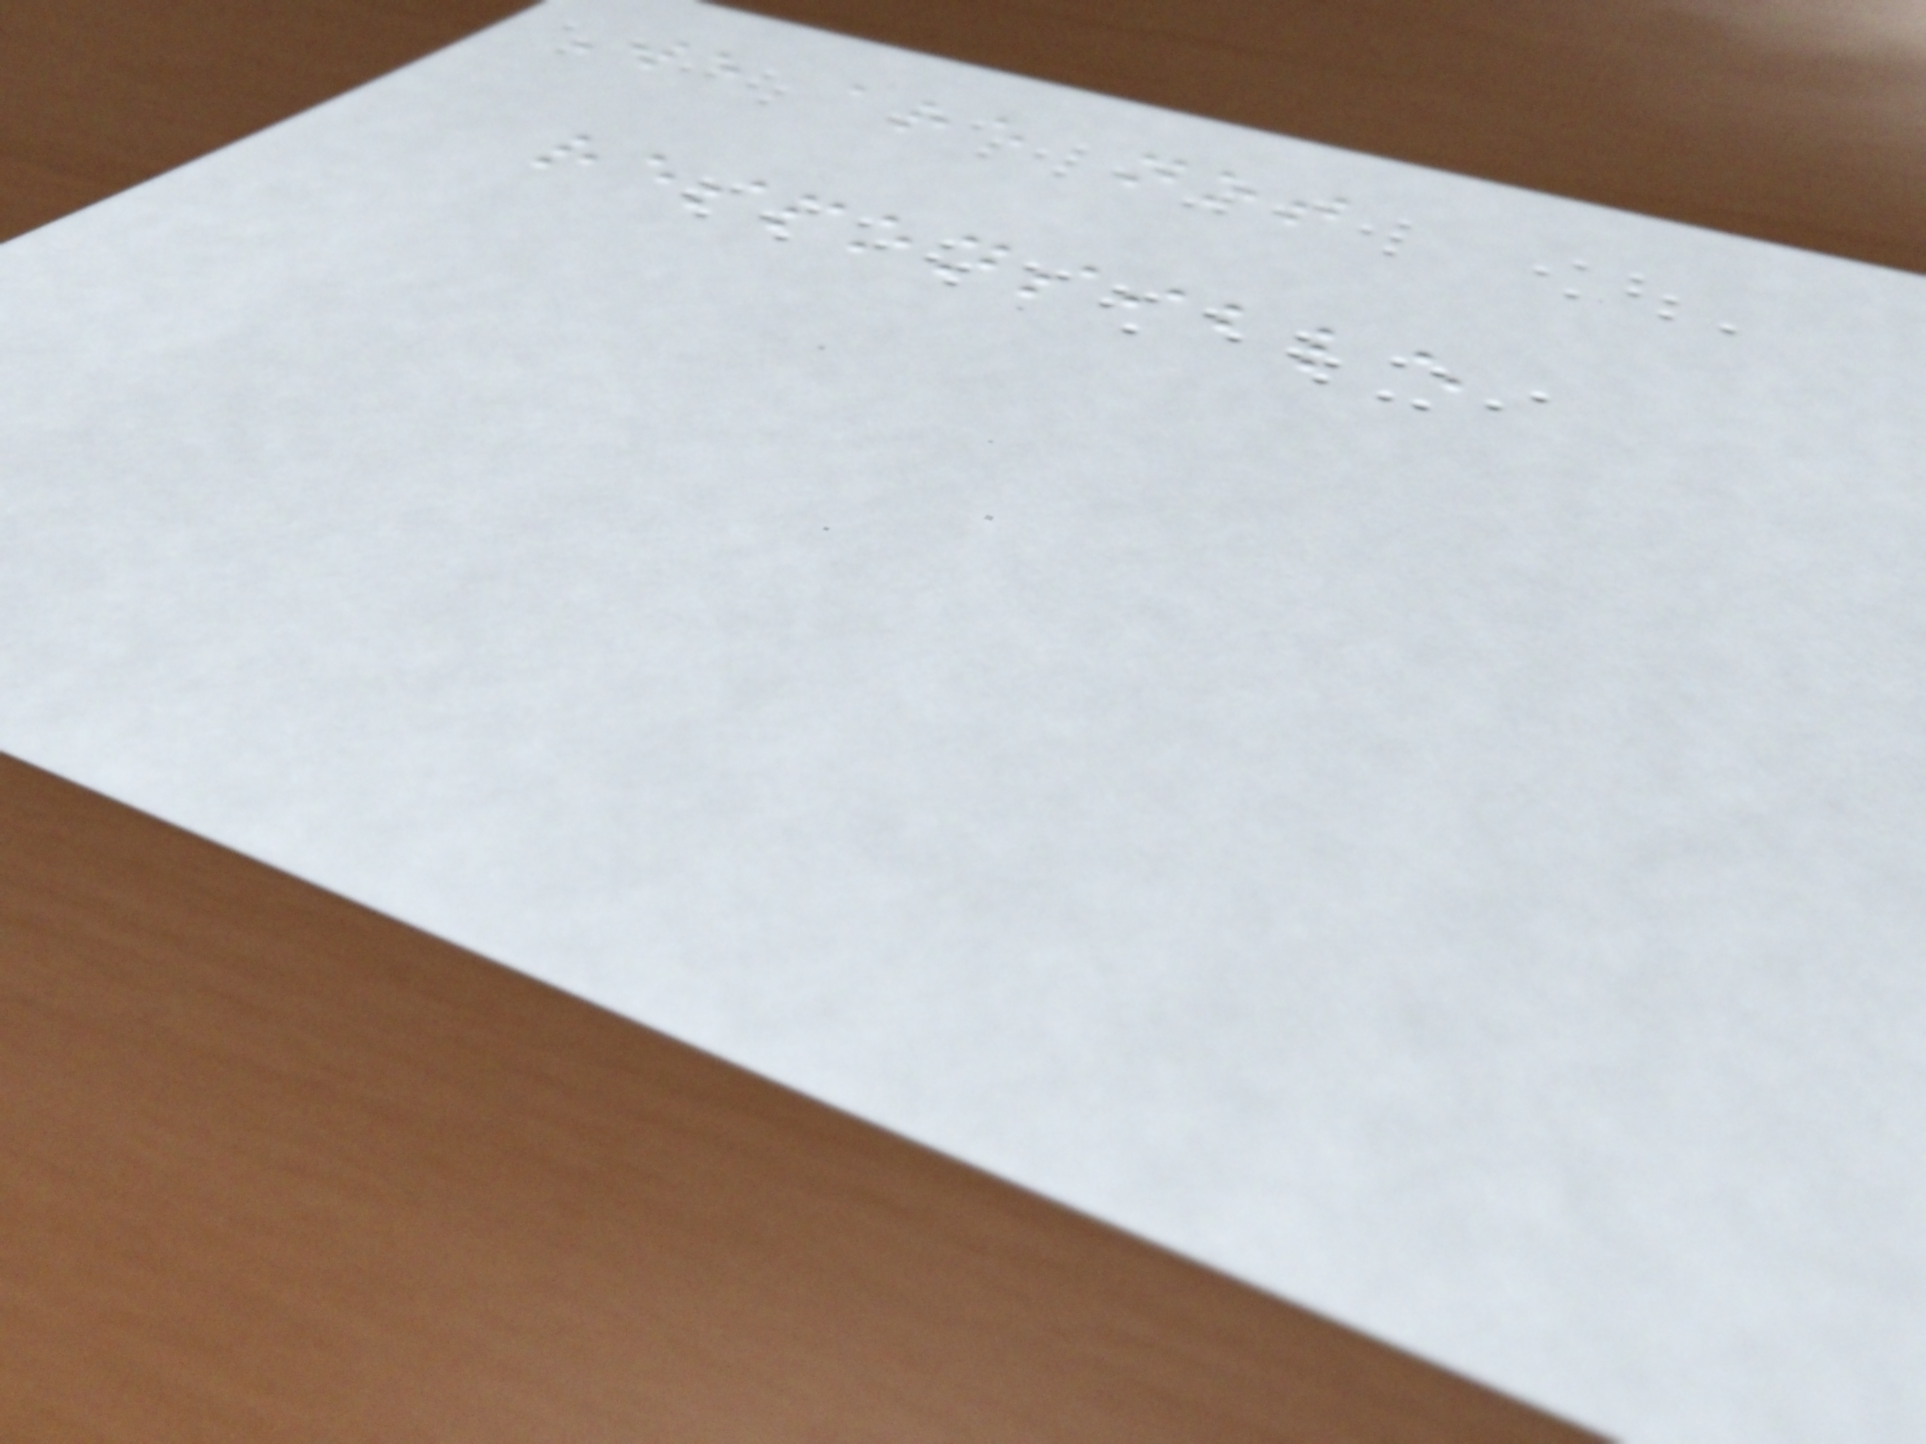We are not
responsible
